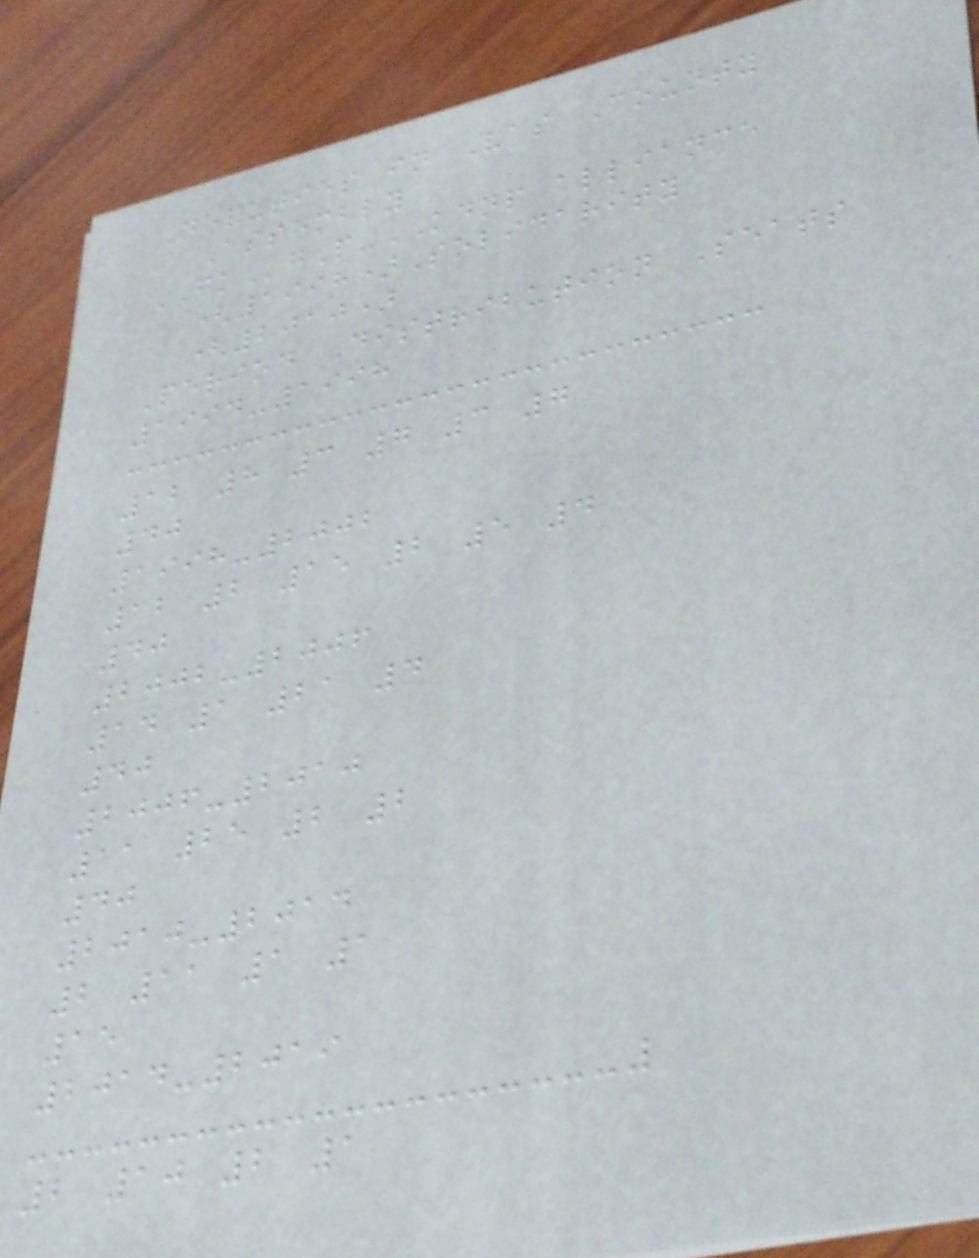Deputies in Vas County
Assembly
FKgP-KDNP alliance
(1998)Solidarity
(2010)
Period Distribution Seats
1994-1998
12 8 3 7 3 7
40
1998-2002
12 2 15 2 5 4
40
2002-2006
14 1 21 4
40
2006-2010
11 25 2 2
40
2010-2014
2 11 1 1
15
2014-2019
2 10 2 1
